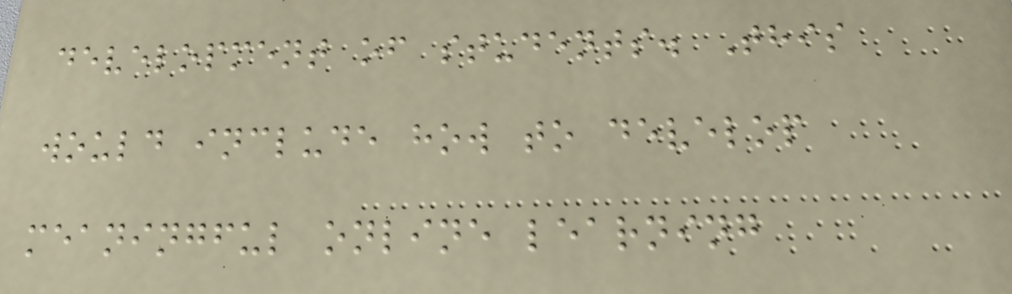development of students. This
would include how to develop
meaningful online learning
